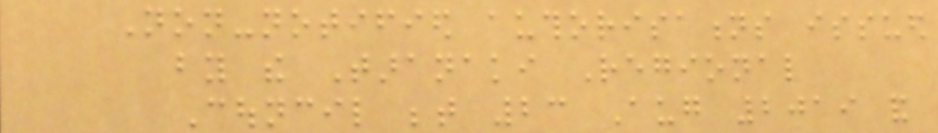Non-notified authorisations issued
by the Taranaki Regional
Council between 23 Aug 2019 and
